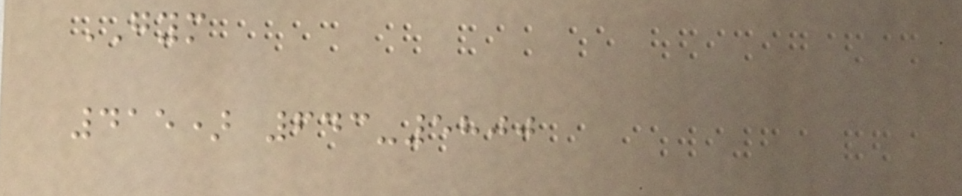GYM
415) 643-5800
